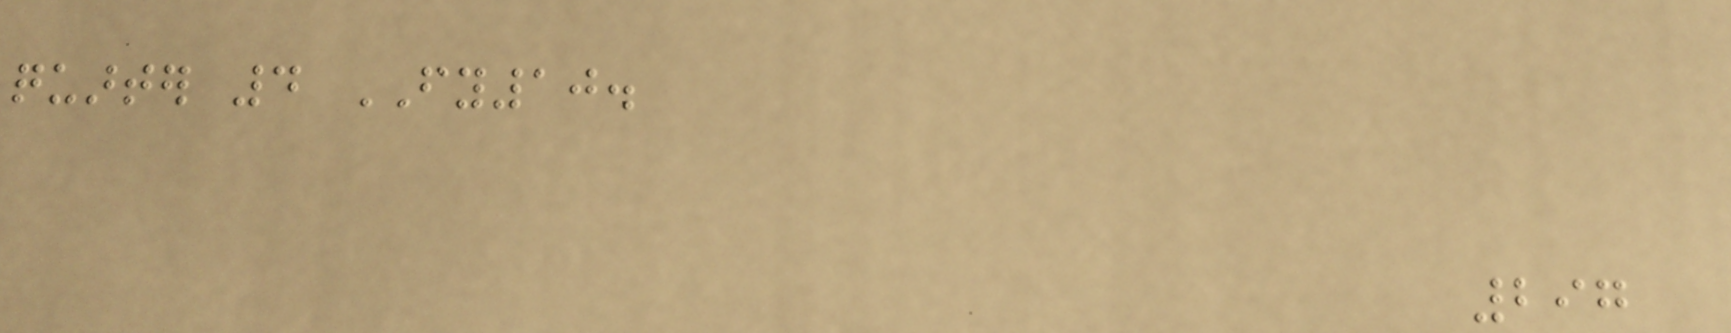quarter 4 FY10.
297
